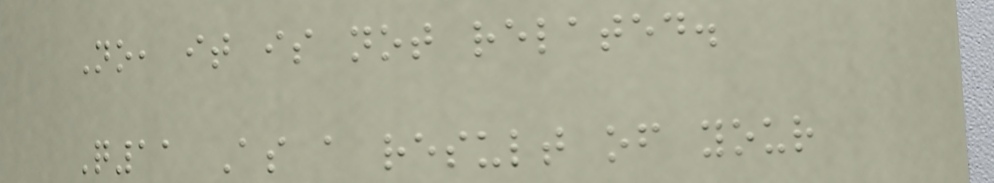No, it is not related.
Q11 As a result of your
